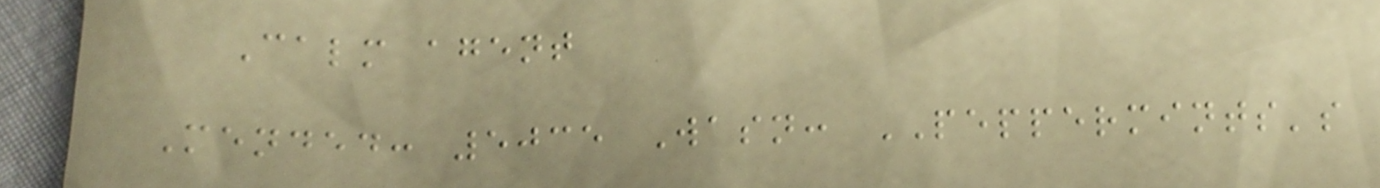Calm agent
Mended: 5035 Wasn: PEPPERMINTS's
